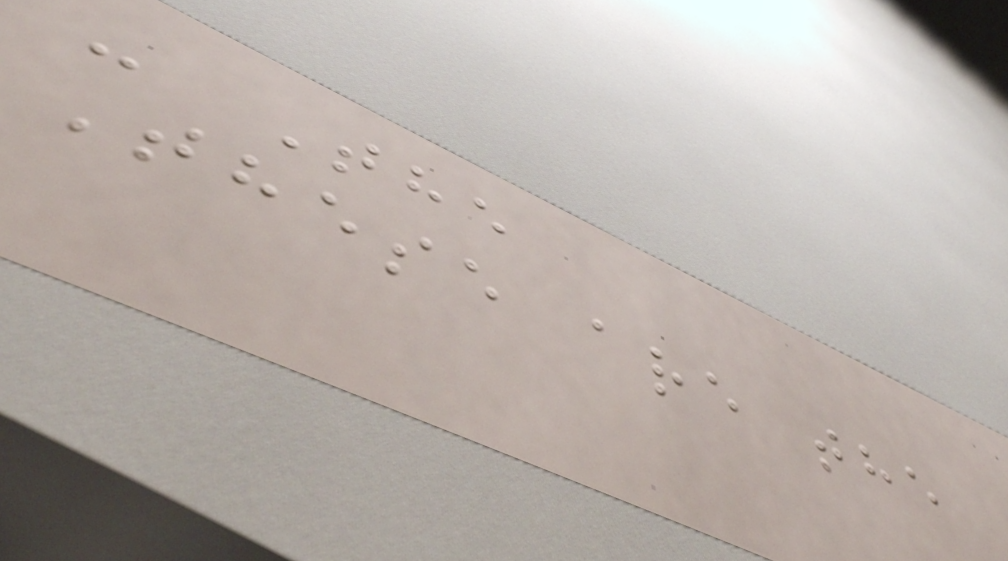- The
These are the
